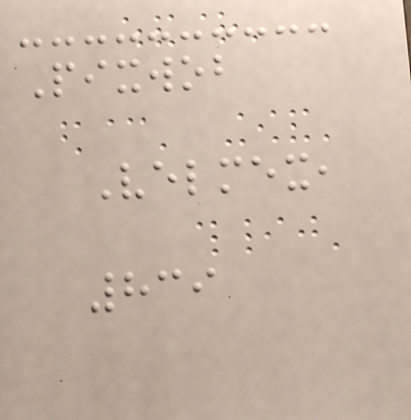Pixwob
Velmex,
839
